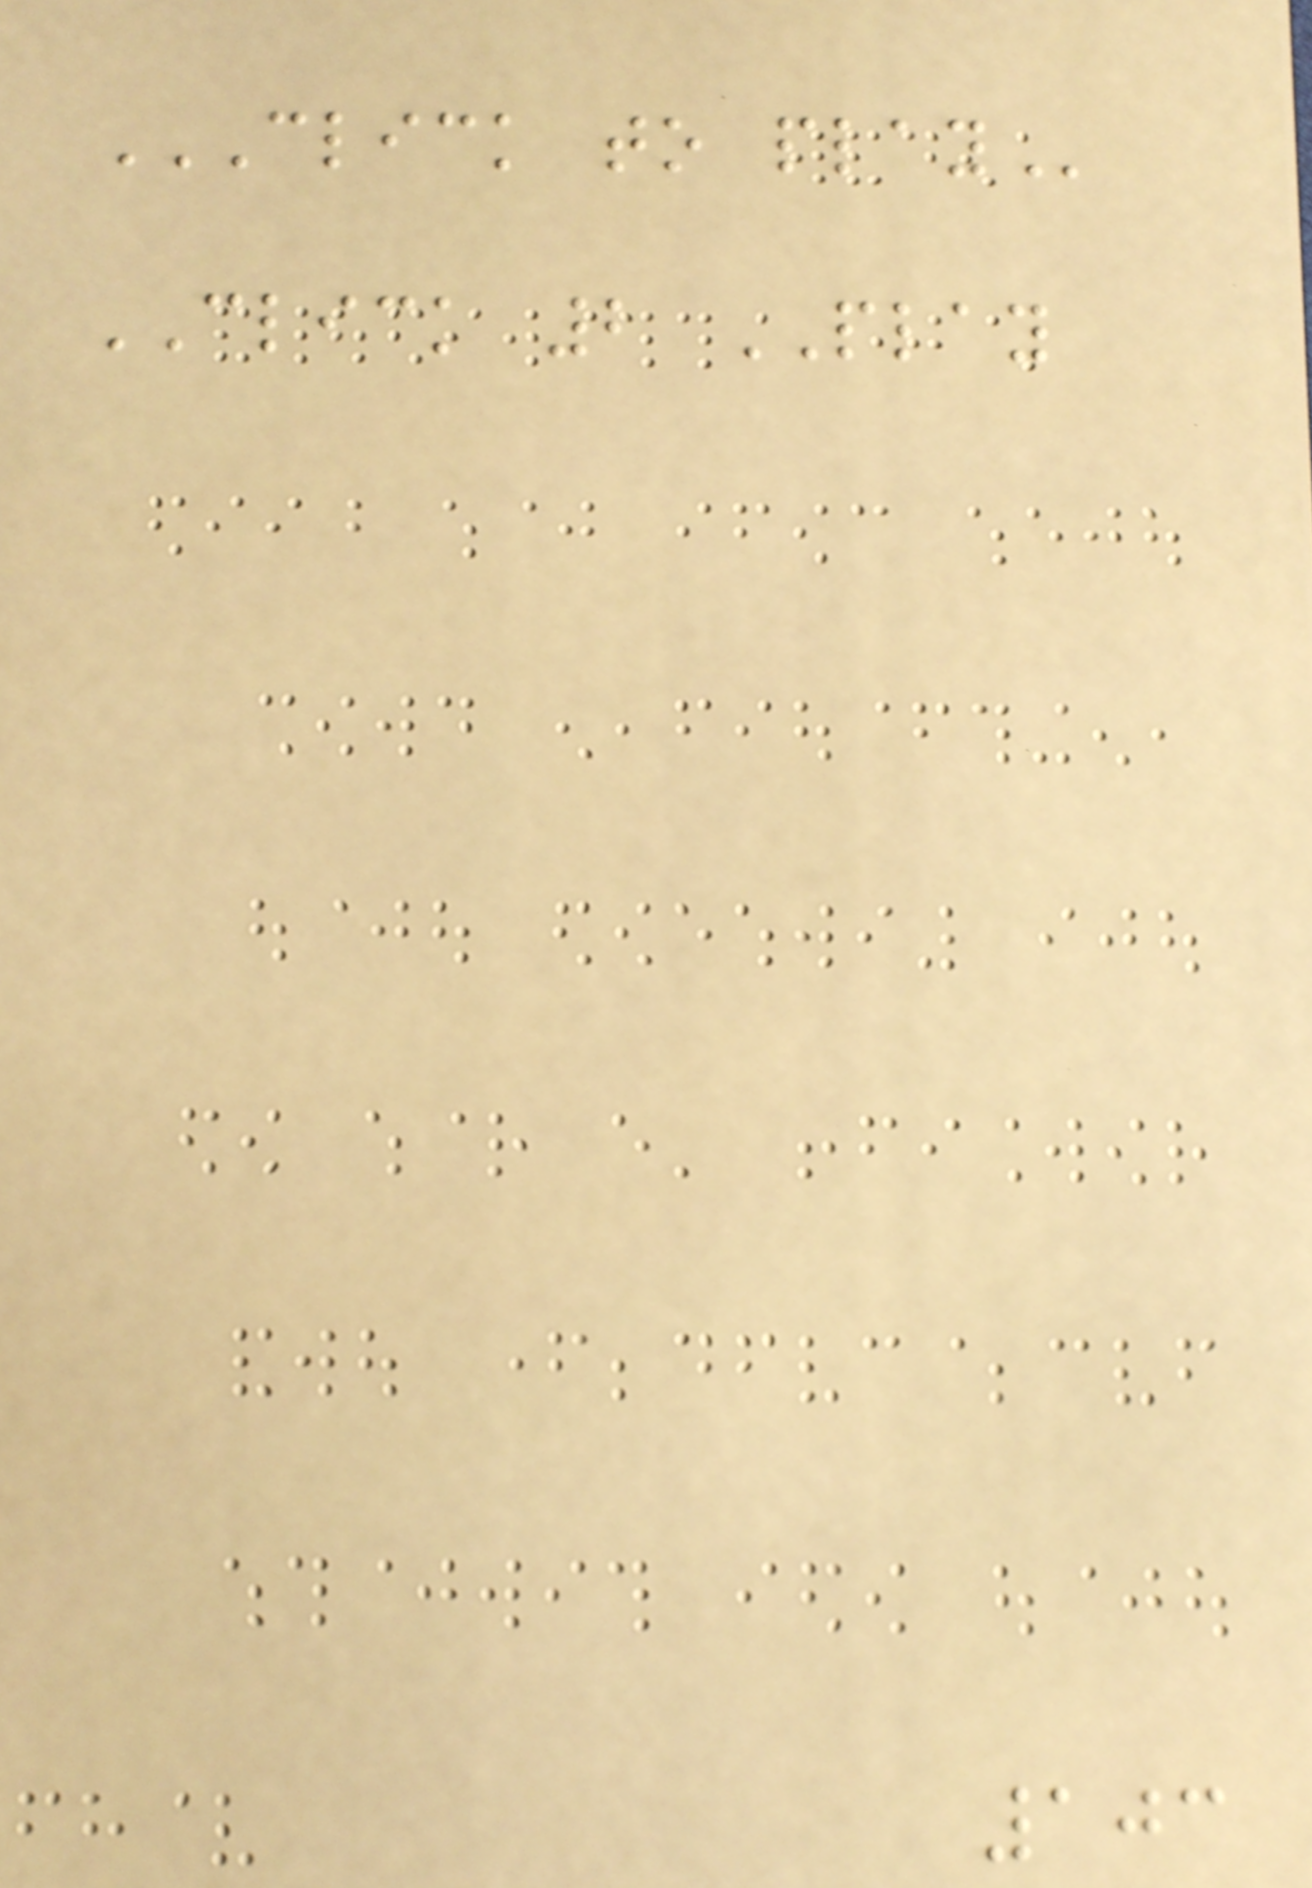CLICK TO PLAY
CLICK 2 PLAY
103
